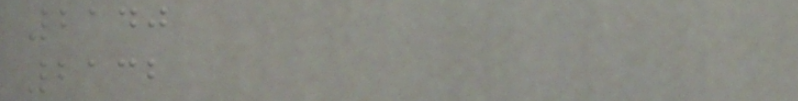2140
2132
